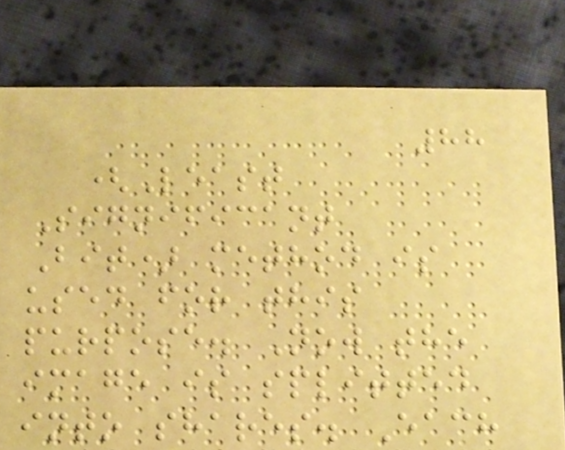88
(Least
Significant
Bit) method is
used for this
purpose. Now the
image is splitted
into shares. Each
